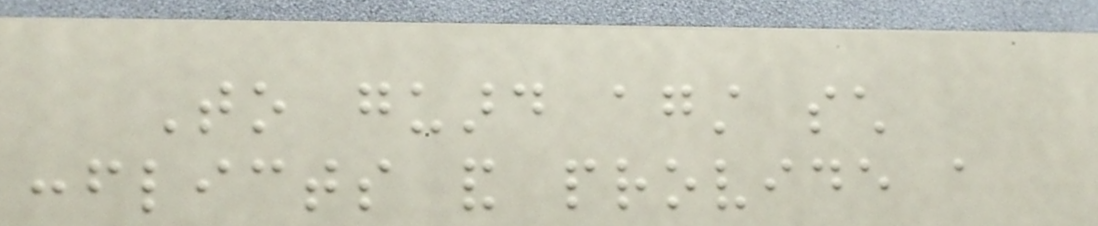To guard against such
conflicts and provide a
